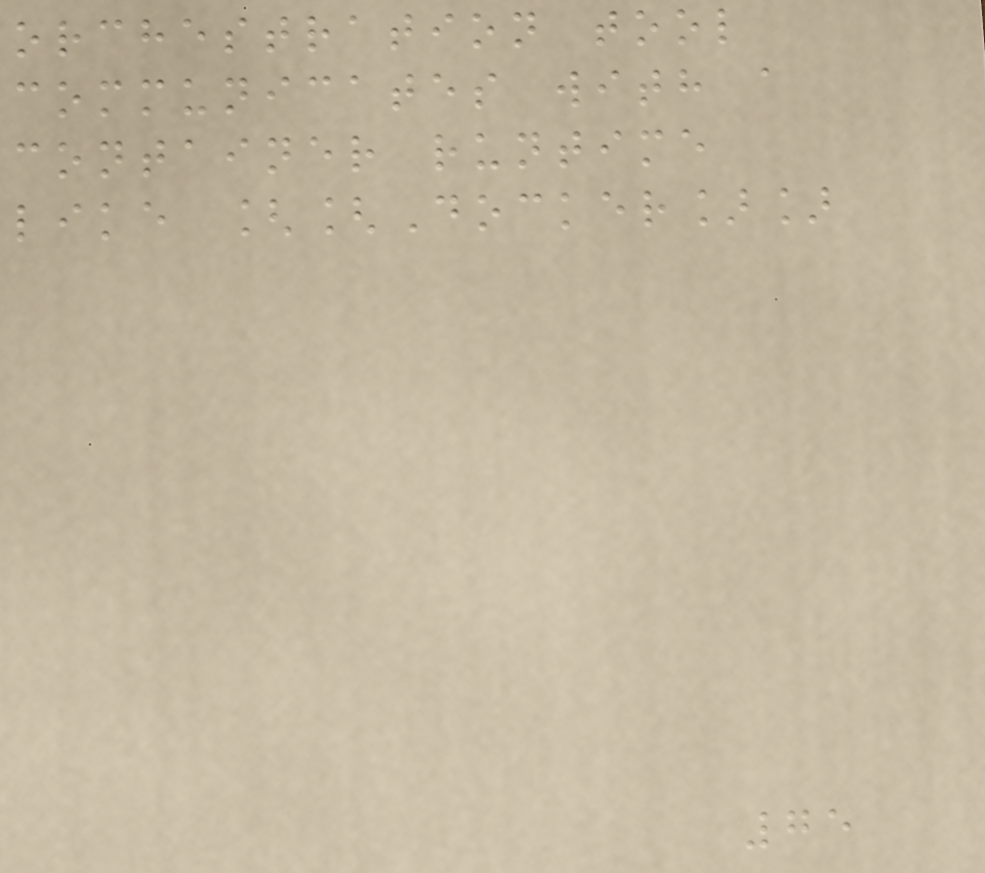orchestration tool
communicates with a
container runtime
like [[Docker]]
75
